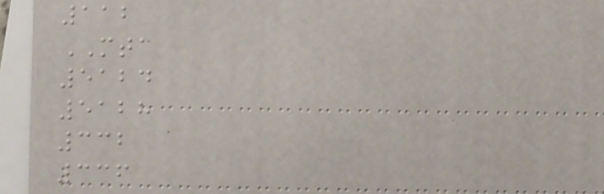112
MTA
5124
5128
332
336
